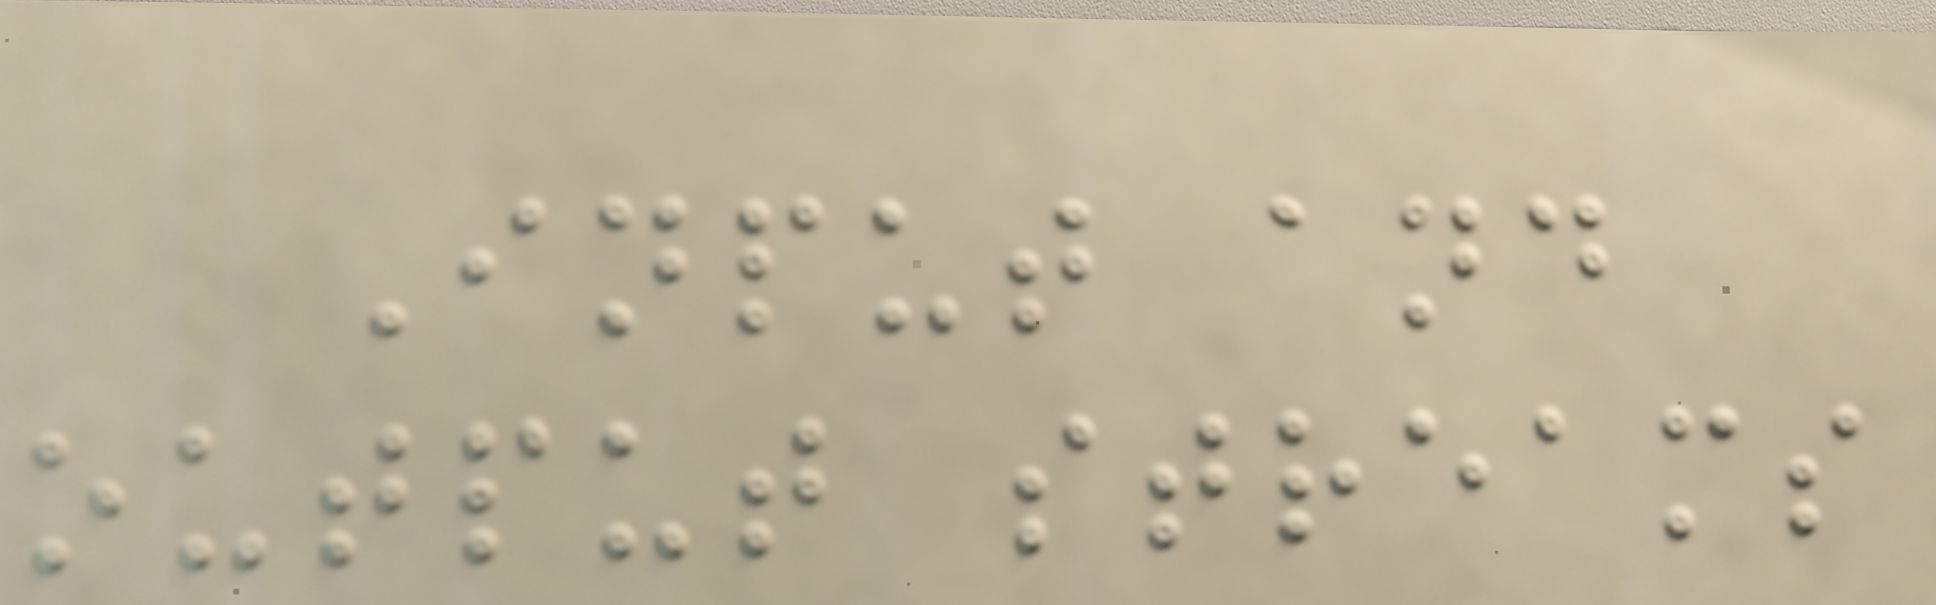Input and
output streams
